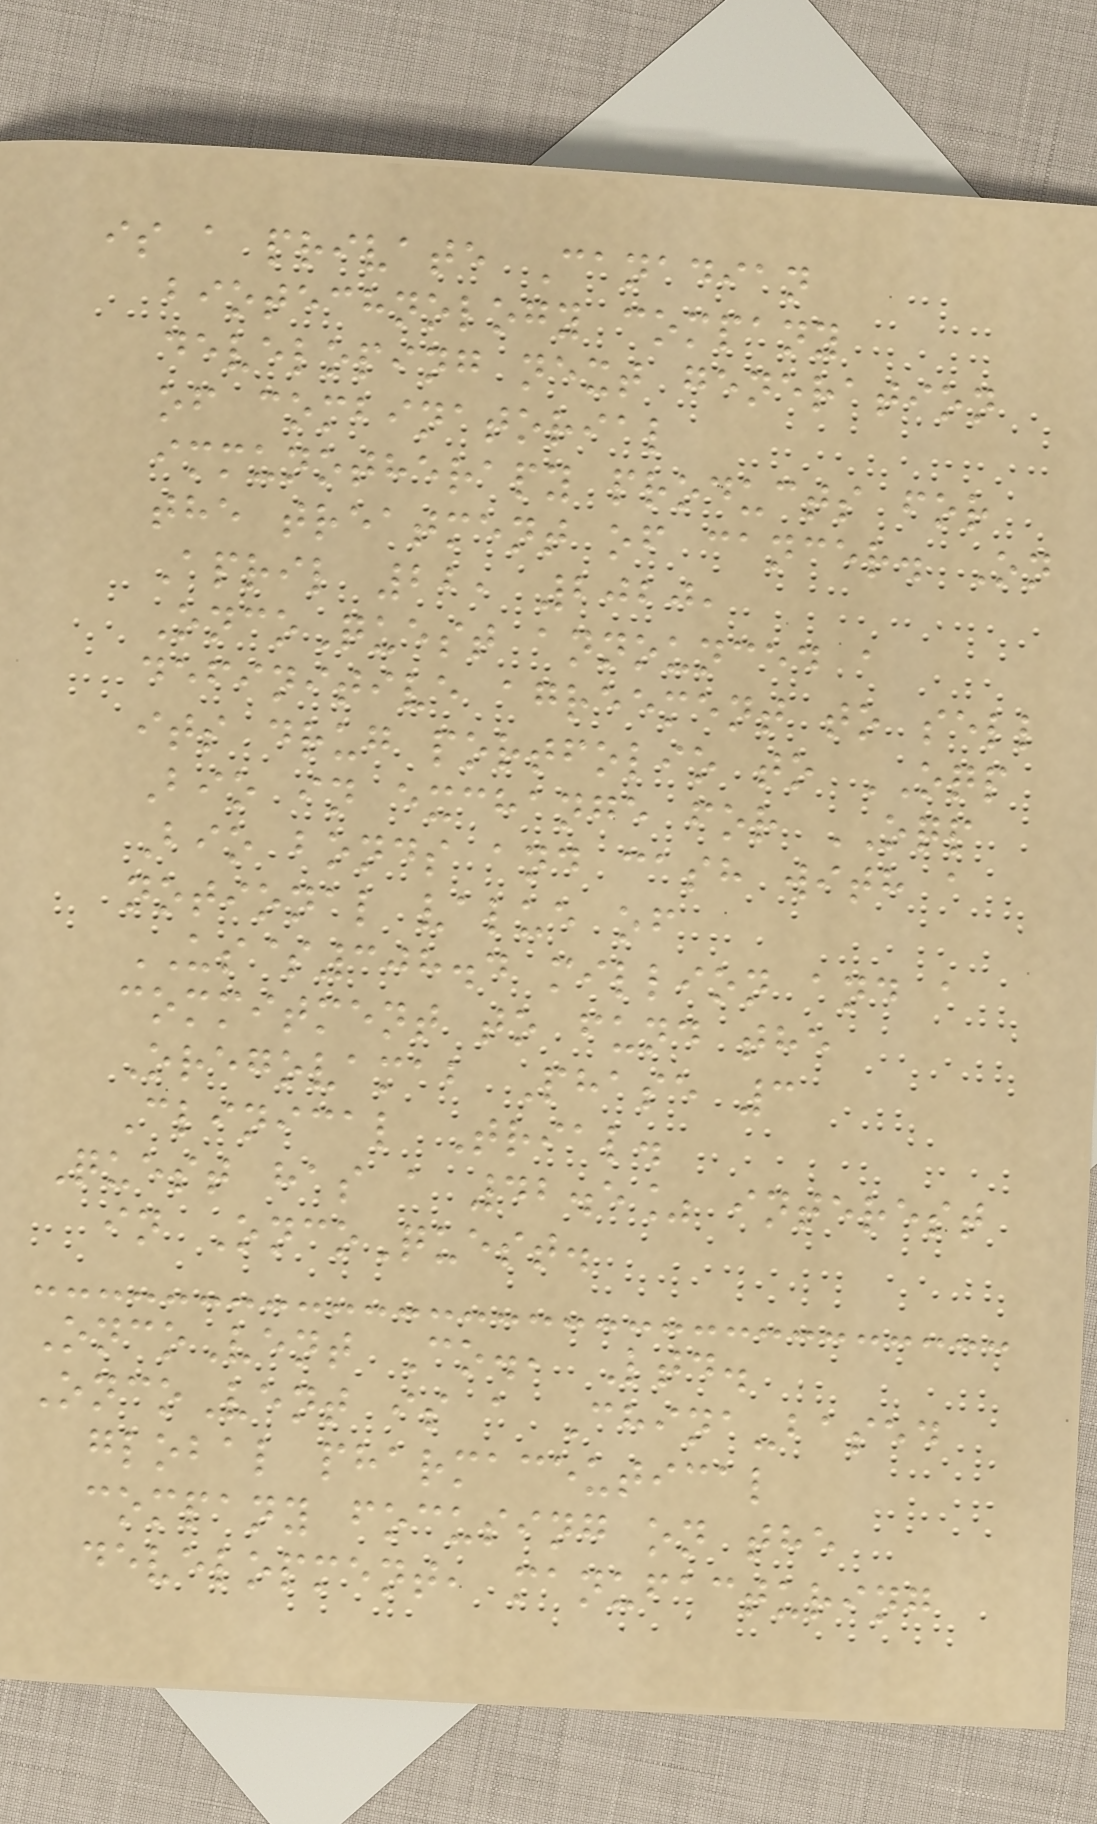is a private Canadian
biotechnology company
developing next generation
of combinatorial
immunotherapy products for
the treatment of cancer. On
April 22, 2020,
OncoQuest announced a
definitive agreement to sell
its drug portfolio to OQP
Bio in exchange for OQP
Bio bonds and cash with a
notional value of
US$308.4 million and a
commitment to fund the
Oregovamab Phase 3
Clinical Trial.
Quest has a 42.5% interest
in OncoQuest.
OncoVent Co., Ltd.
OncoVent is a China-based
global pharmaceutical
company focusing on the
development, manufacturing
